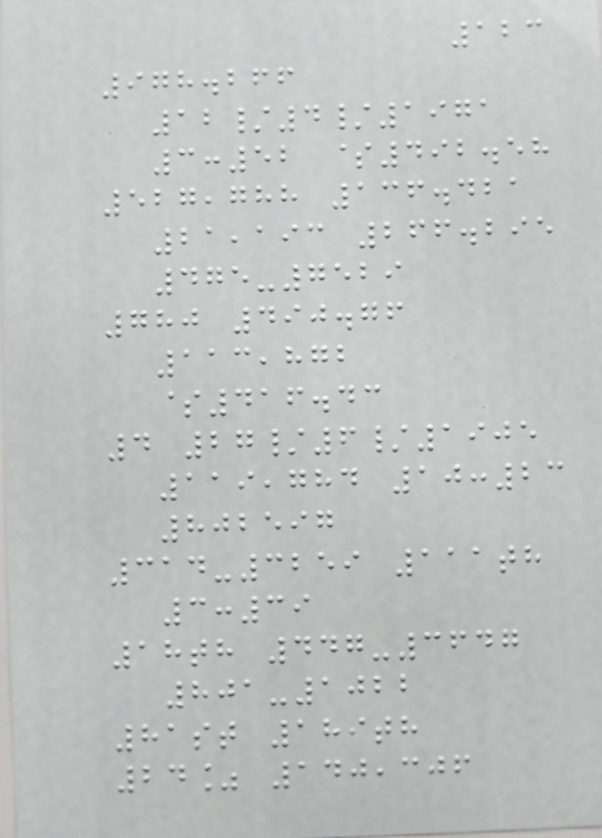123
978.266
12/4/1971
3:52 $492.58
527,788 136.421
21,193 266.295
475-7529
780 490.76
113,872
$416.43
4 27/6/1905
119,784 10:23
802597
314-3259 111th
3:39
18th 447-3647
801-1022
81st 189th
24% 140,306
